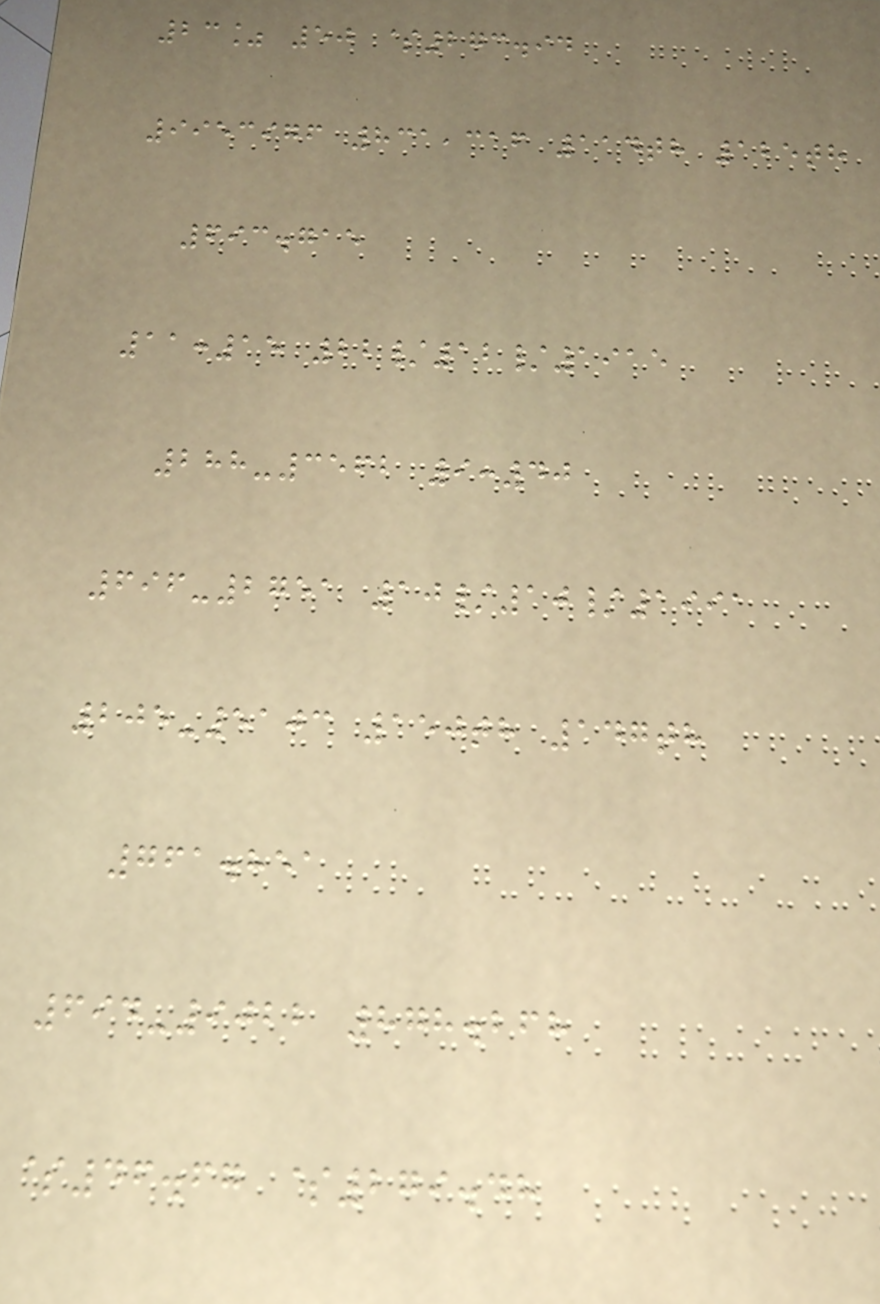23% 50 $273.94
9953976 831,316 114th 125th
693.715
11:15 22/12/1915
288-3562 9:40
696-2751 10/10/1991
205-5103 150th 147th
761.851
694-9022 878.268
$46.67 $279.48
